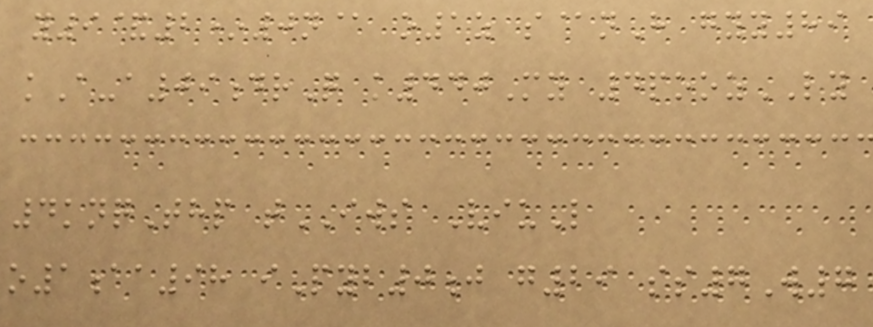y9&2*0n@ o1z s@nH gyy89
kA-a09drQ k440My 4poozLY
4knqThp tIWS ViuL
o1aa98 iPyb0j g29 ss7W7
